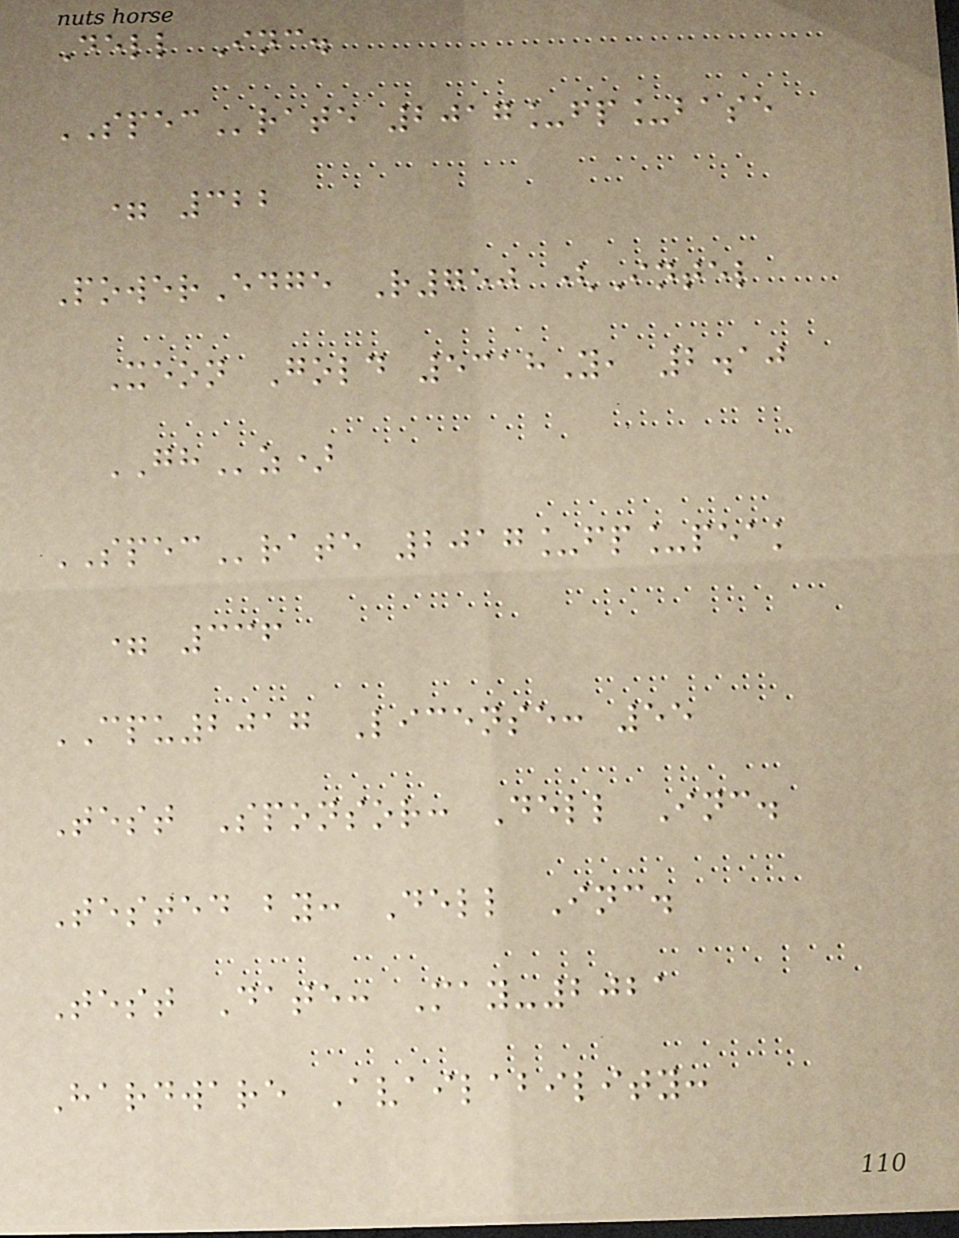Dell Inc.
SPECrate 2017_fp_base
= 322
PowerEdge R750 (Intel
Xeon Gold 5318Y, 2.10
GHz)
SPECrate 2017_fp_peak
= 336
CPU2017 License: 55
Test Sponsor: Dell Inc.
Tested by: Dell Inc.
Test Date: May-2021
Hardware Availability:
